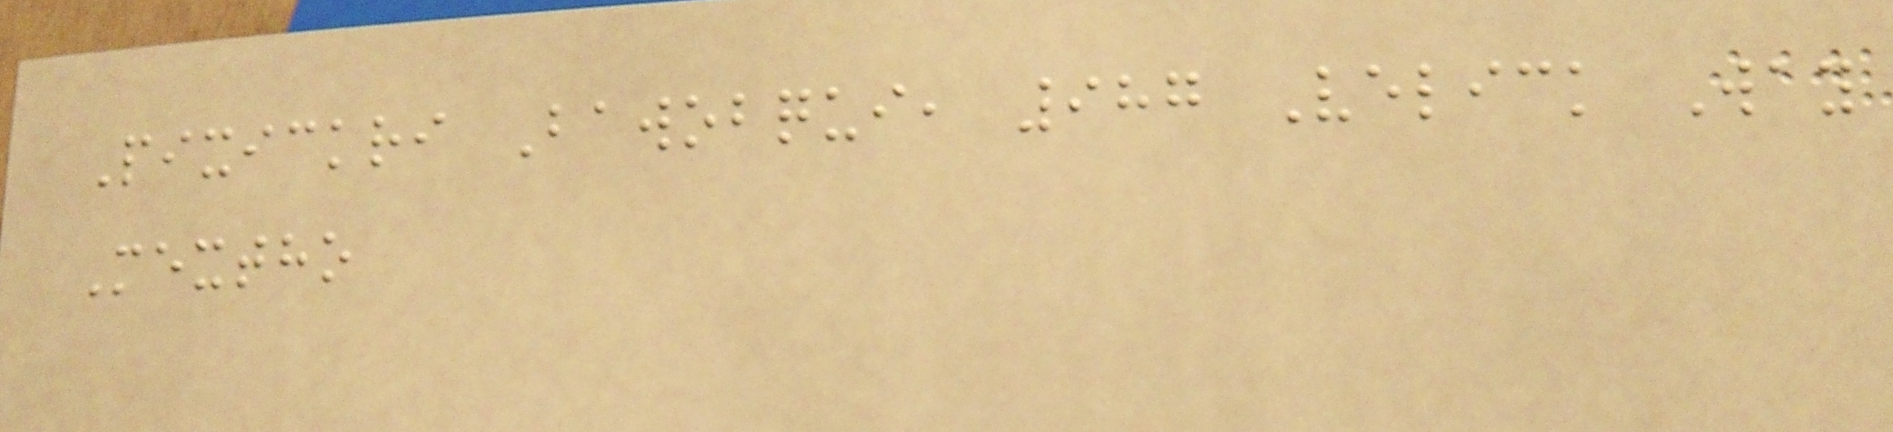Pixickri Bawobqui, 987 Velick Way
Mextho
